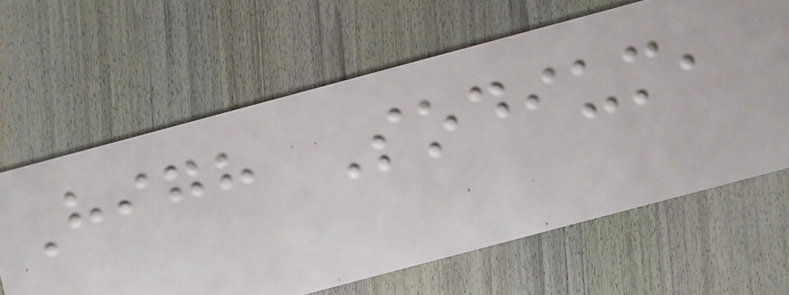High Sodium,
